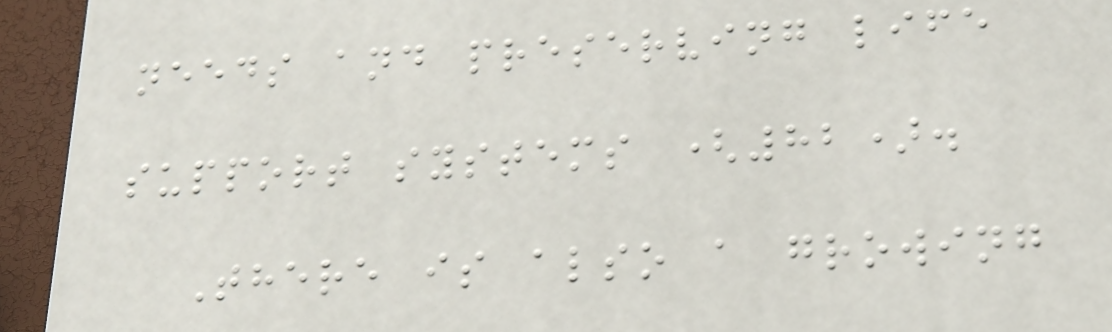needs and preserving life
support systems (82).
There is also a growing
